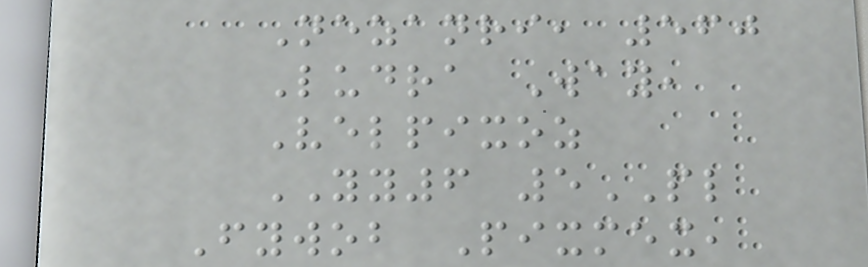Nezanri, 560
Ludra Way,
Velpixoz
YY6 5PL
Fywob Pixmex,
